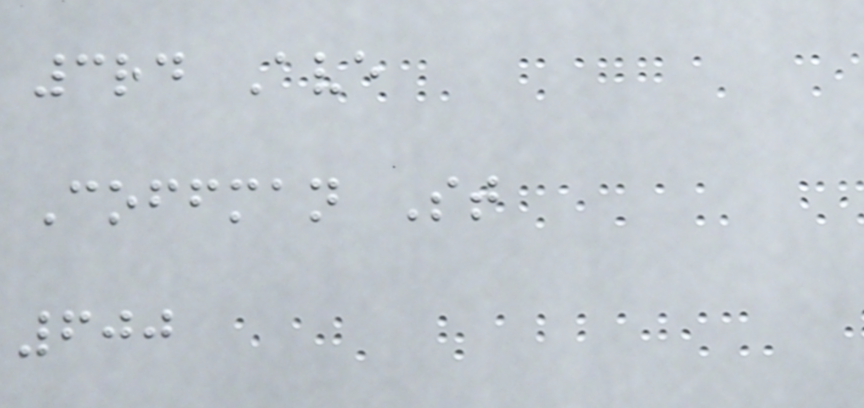3rd Ave
Coffman St
600
